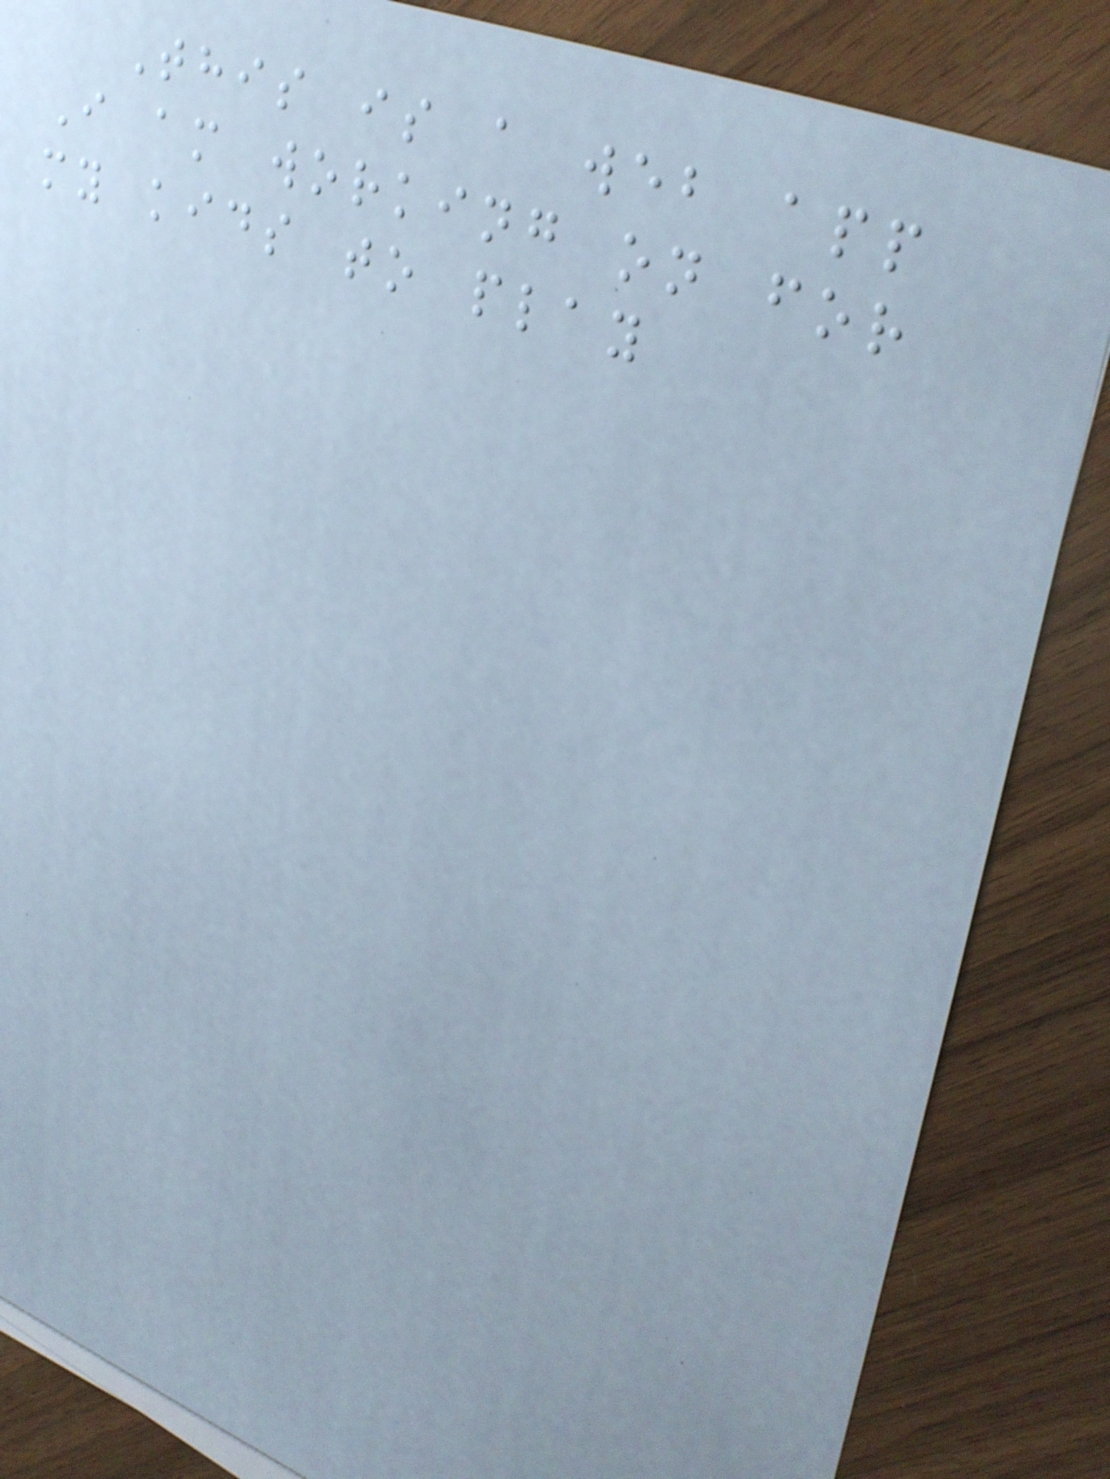This is a web app
I am working on for
my kids to play
